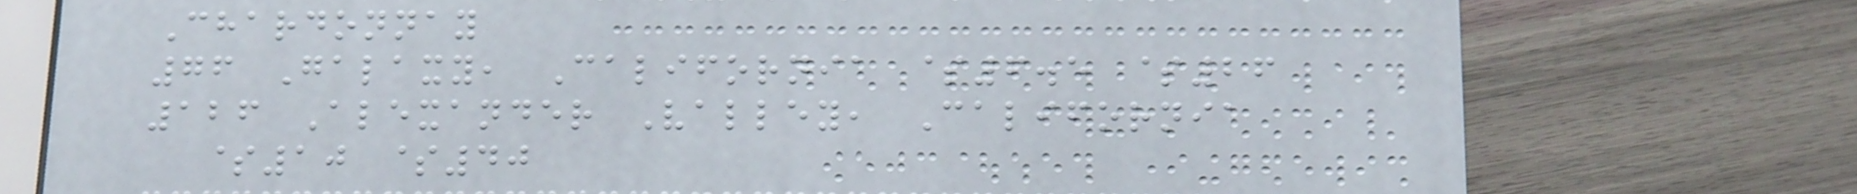Chardonnay
76 Galaxy, California $6.5 $26
126 Alexander Valley, California
$10 $40
